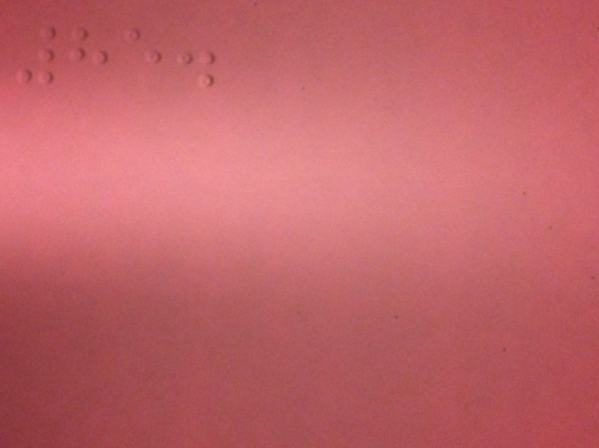85.
